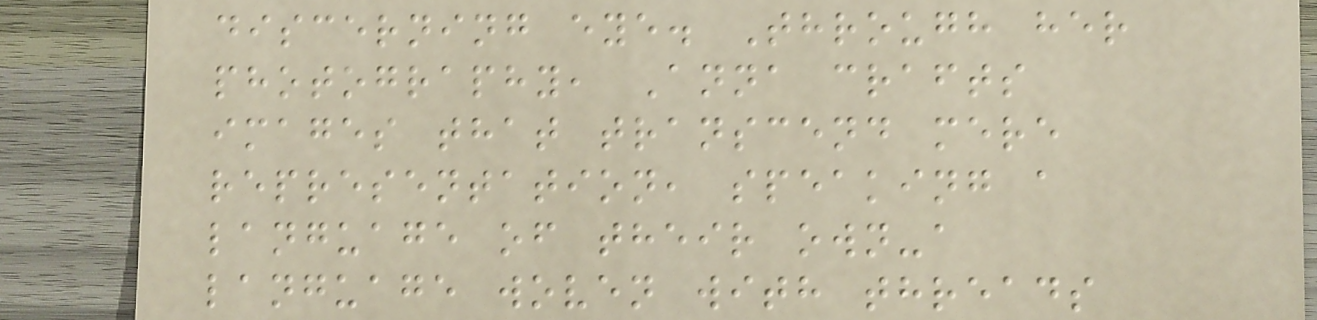discerning eye. Through her
photography, Anna crafts
images that transcend mere
representation, speaking a
language of their own-a
language woven with threads
